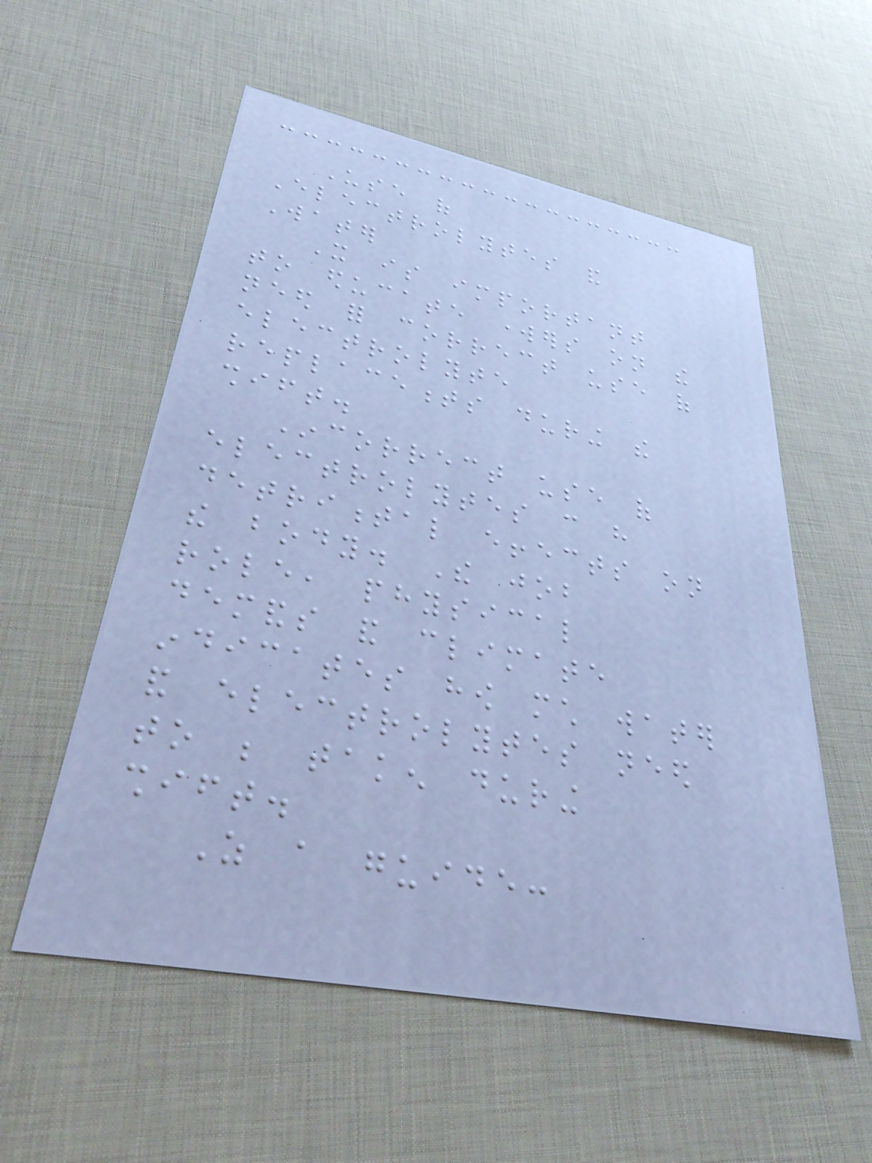Use of
Electrolytes and
Water
It is important
to educate workers on the
need for correct use of
electrolyte
replacements during the
shift.
Incorrect use of
electrolytes can have
detrimental effects on
the body. The job
role, physical
demands and climate
indicates how much water
and electrolytes need
to be taken during
shift.
As a guide:
